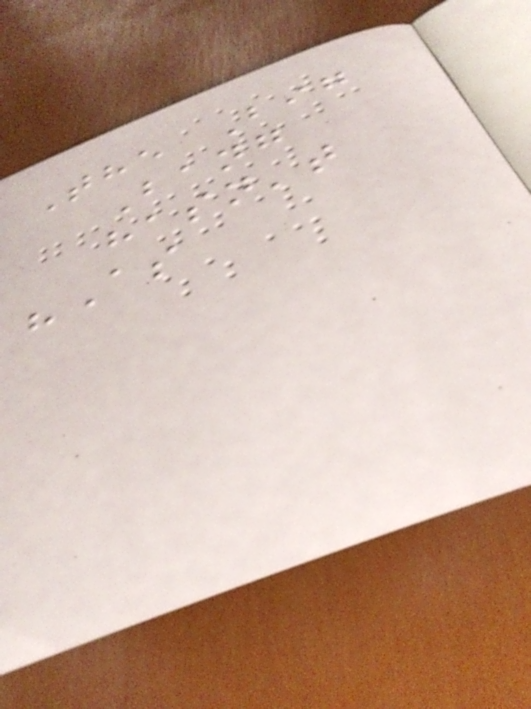The Big
Bang
hasn't
"As
